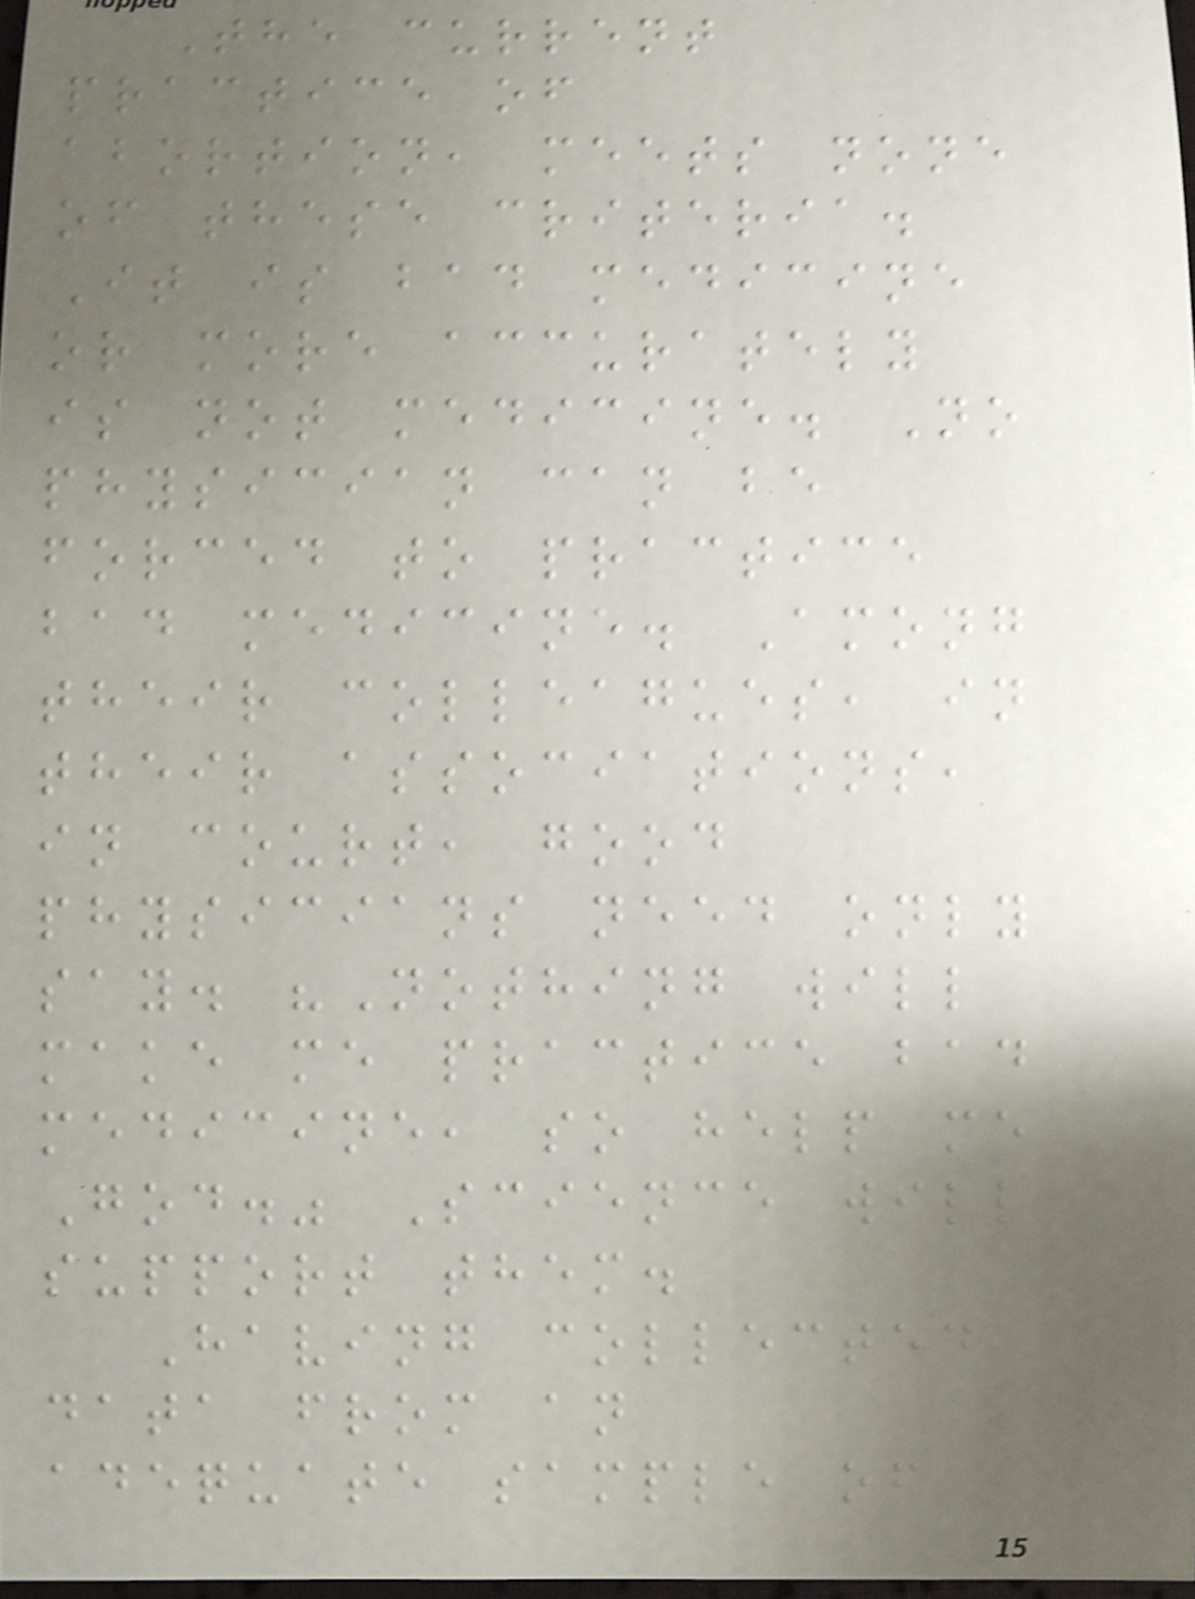The current
practice of
abortion, meets none
of these criteria.
It is bad medicine
or more accurately
is not medicine. No
physician can be
forced to practice
bad medicine. Among
their colleagues, in
their associations,
in court, good
physicians need only
say. "Nothing will
make me practice bad
medicine, so help me
God." Science will
support them.
Having collected
data from an
adequate sample of
